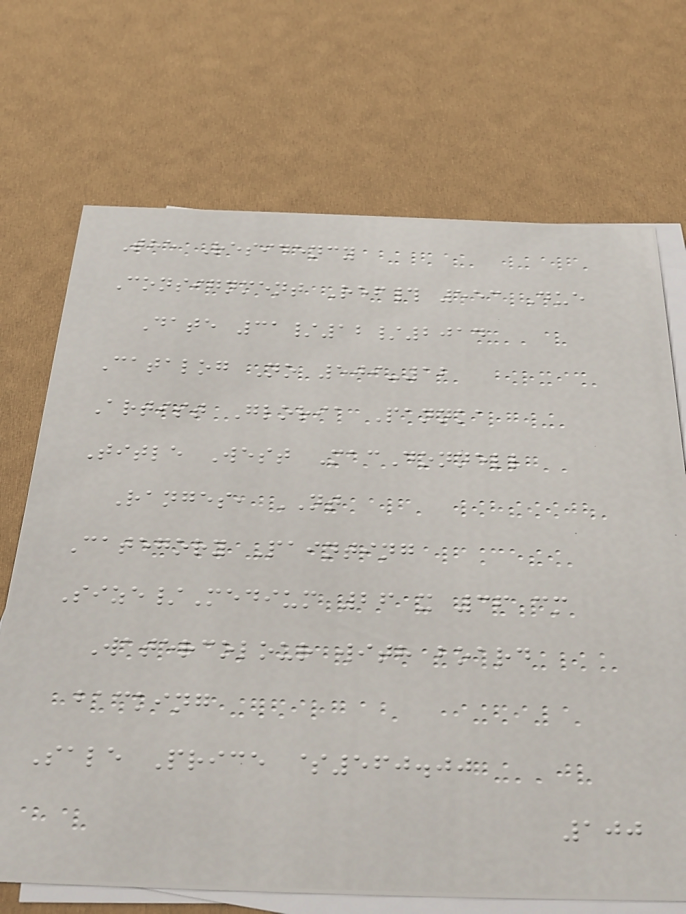The Residency
Consignment Ref# 553 Due
Date 31/12/2014
Catalog No 509-12
Artist Gloria Pannka
Title West MacDonnell
Ranges, NT
Category Painting
Size/Medium 26 x 36 cm
Watercolour with board
backing
Sale Price $560.00
100
